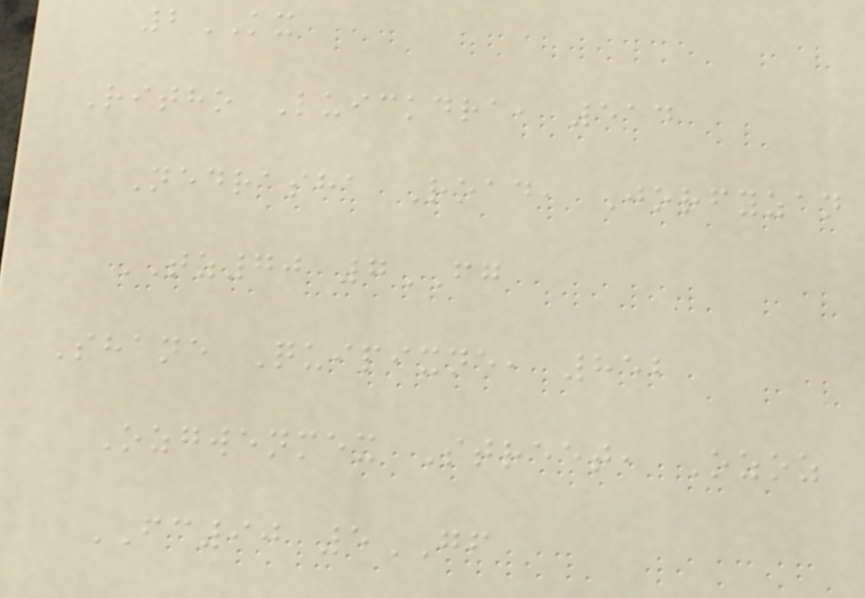2KX
Ritho Luickdra, 514
Nedrasha Road, Jorfyzan
TZ70 7FG
Shane Quipixne, 852
Ozgwenmex Street, Ozoz
FC90 5GF
